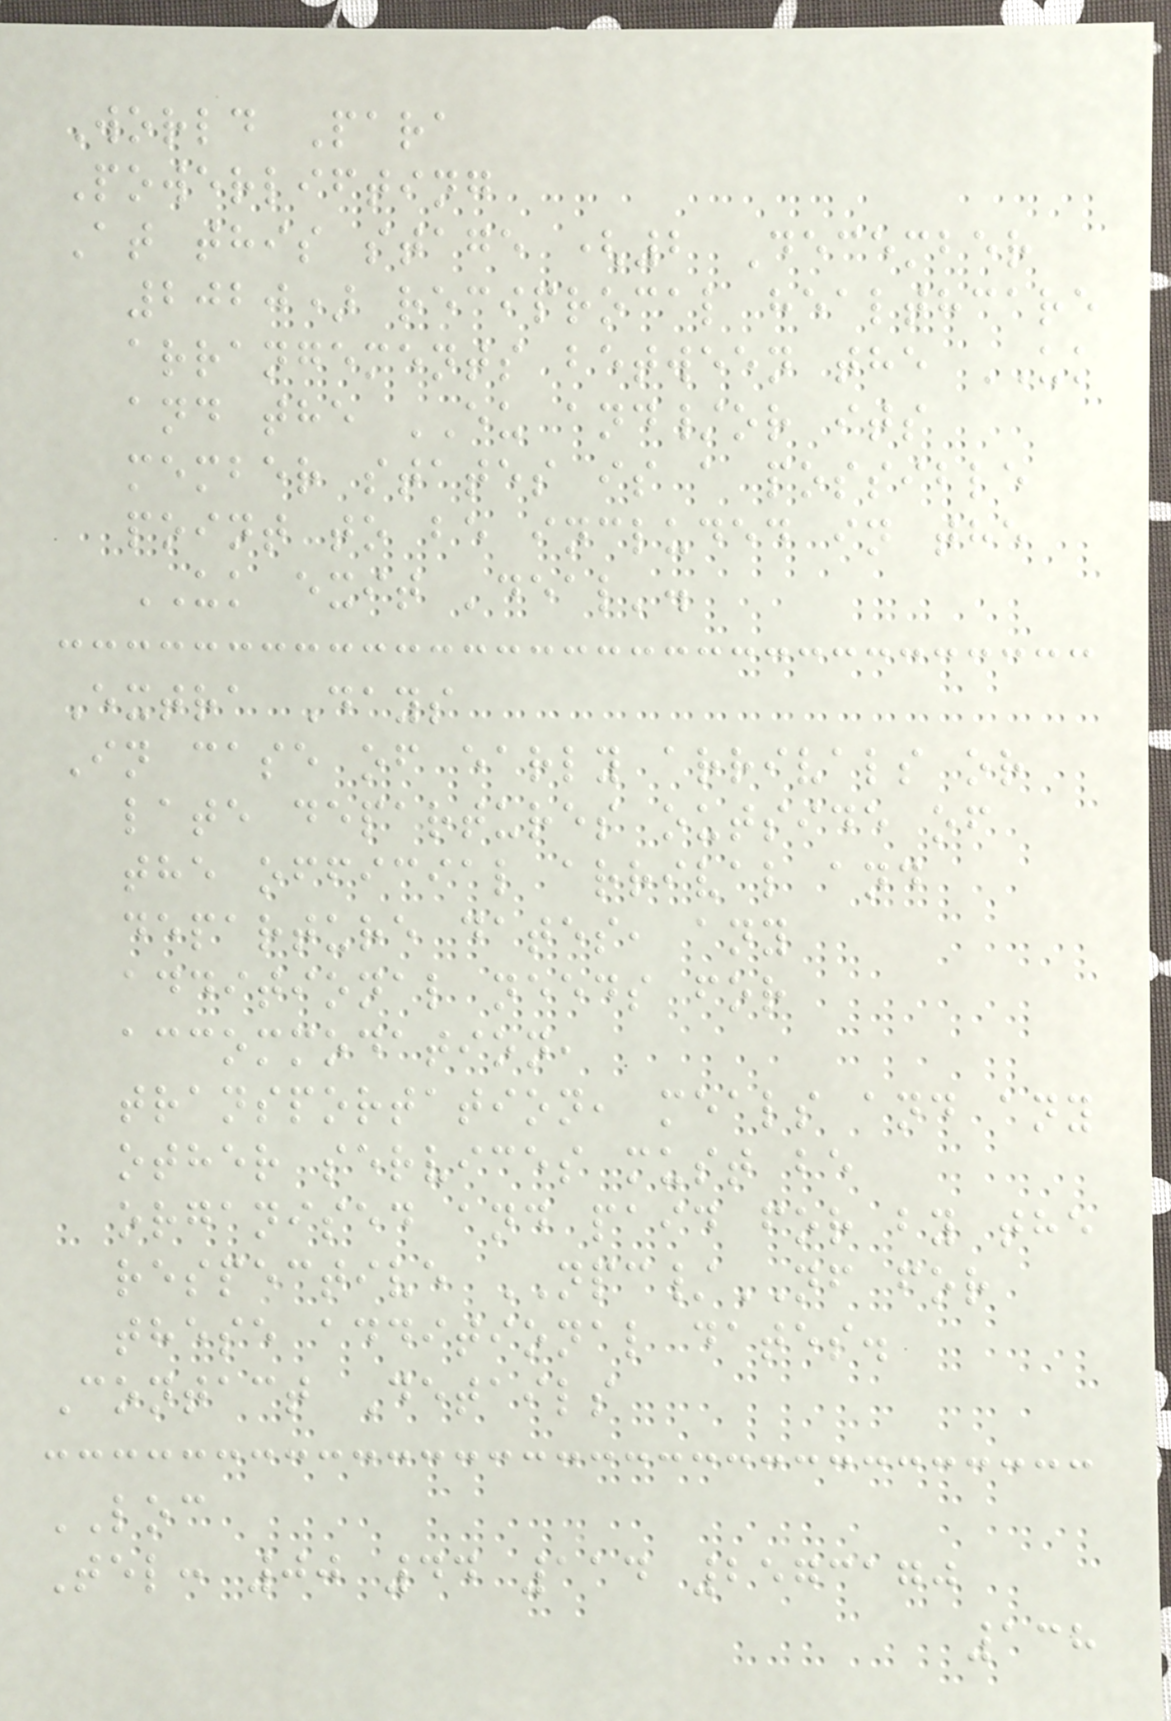World Para
Powerlifting
At this stage (2 December
2020) reciprocal healthcare
arrangements between the UK
and the EU and/or its
member states is a possible
point to be included in the
UK exit 'deal'.
Extra Days
In case of early arrivals or
late departures outside of
the official arrival and
departure dates, any
additional needs for
accommodation,
transportation, meals and any
other services must be
organised and paid for by the
respective NPC/NF for
these additional dates.
Contact Details
LOC
Tel: 00 44 114 2573170
138
